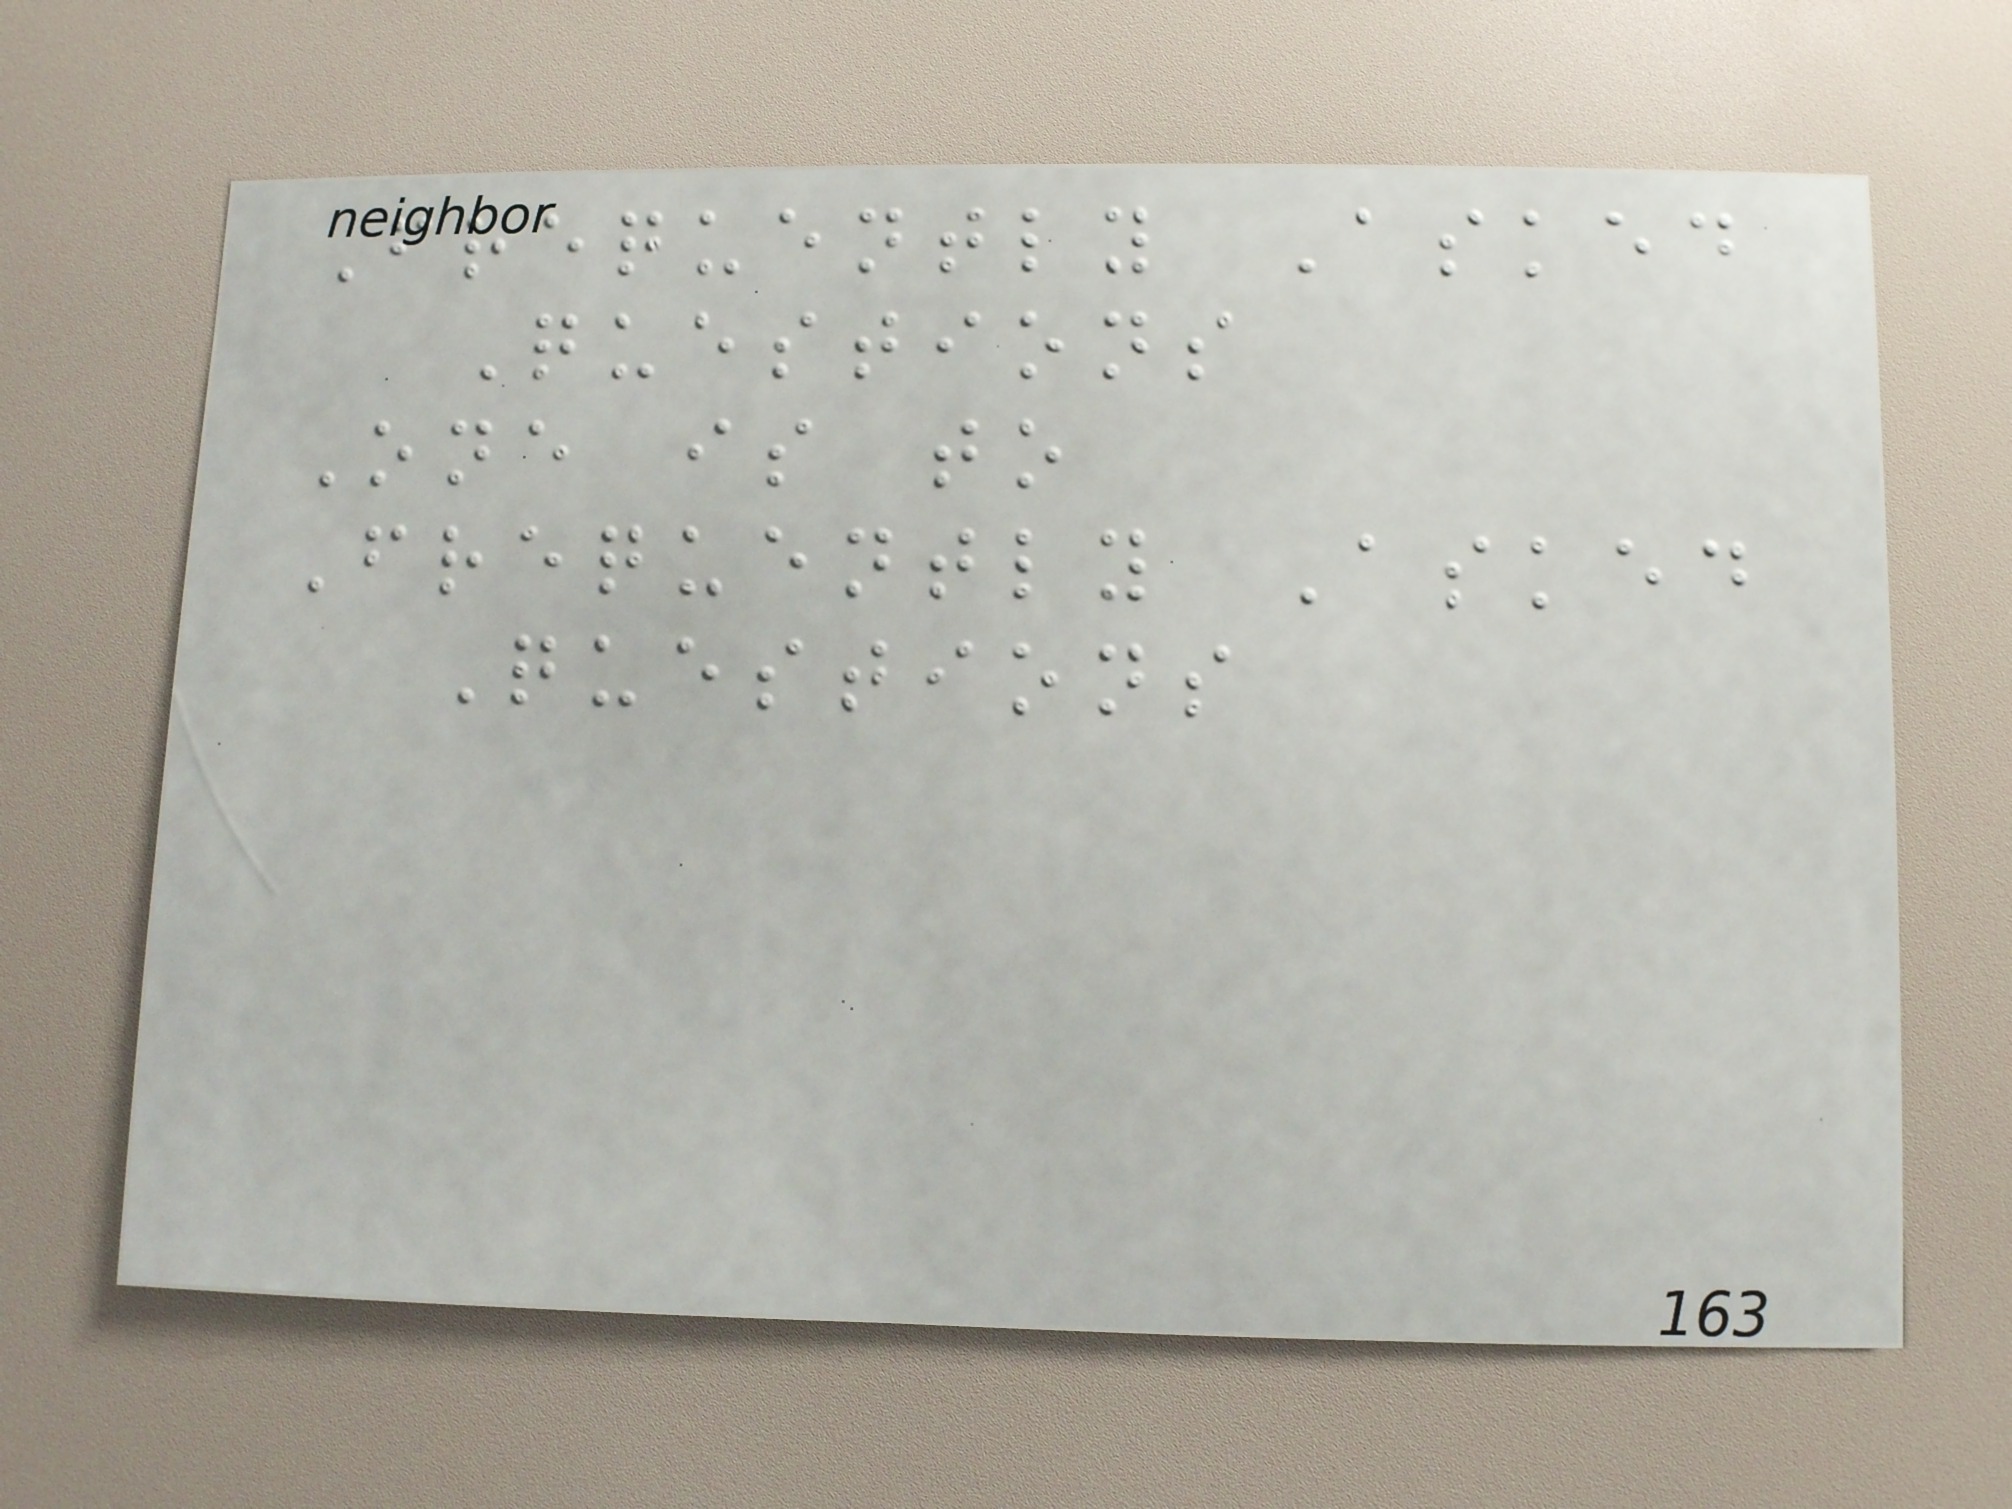Frequently Asked
Questions
One is to
Frequently Asked
Questions
